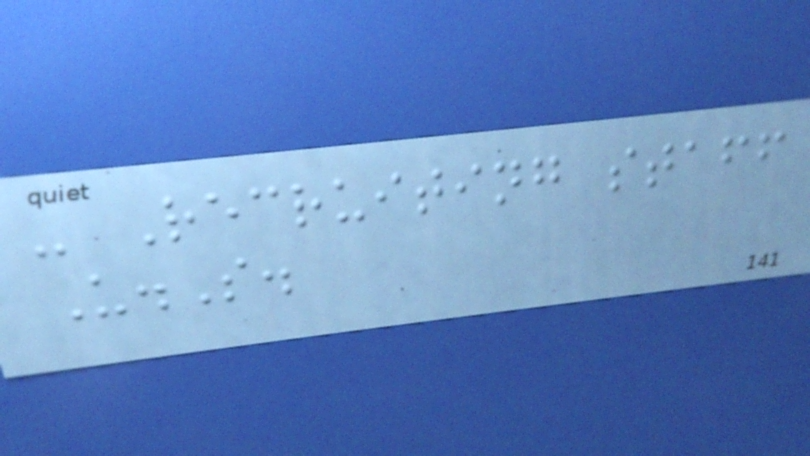- Recruiting staff
U.S.
